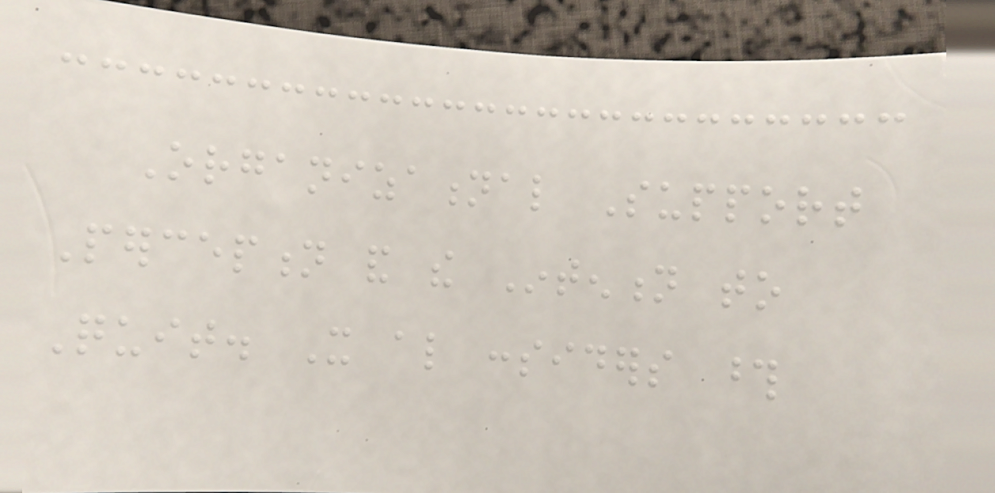Organizational Support
Perception and the Intention to
Quit. It also considers those
